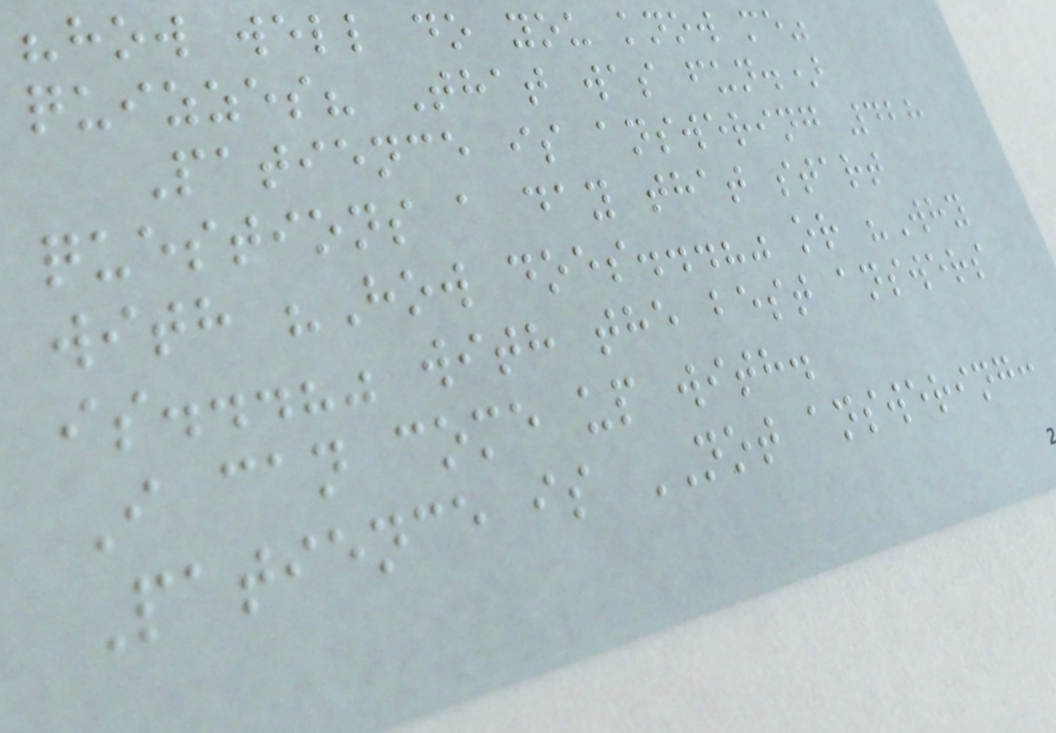"how well do you know me"
quizzes? That was fun.)
Patience is answering 428
questions a day that start
with "How does...?" or "Why
is...?" with the best answers
I can come up with.
Patience is NOT answering:
